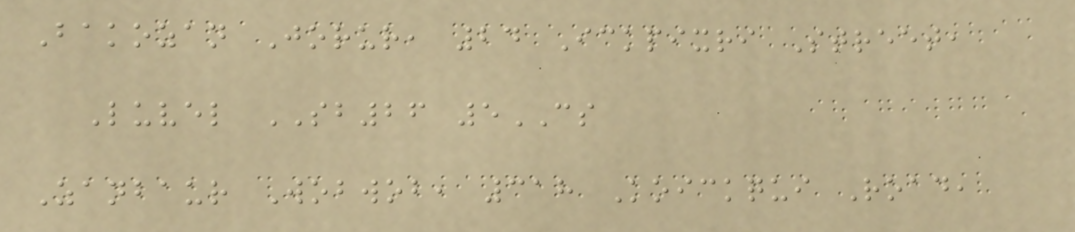Bakozan Jorur, 24 Ickpixri Street,
Luvel SB26 5CS
Zanbaur Wobwob, 318 Koickqui Road,
